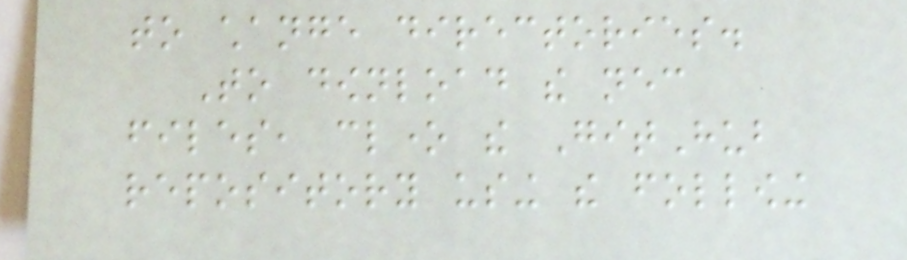to change directories.
To download the necessary
files, clone the GitHub
repository using the following
